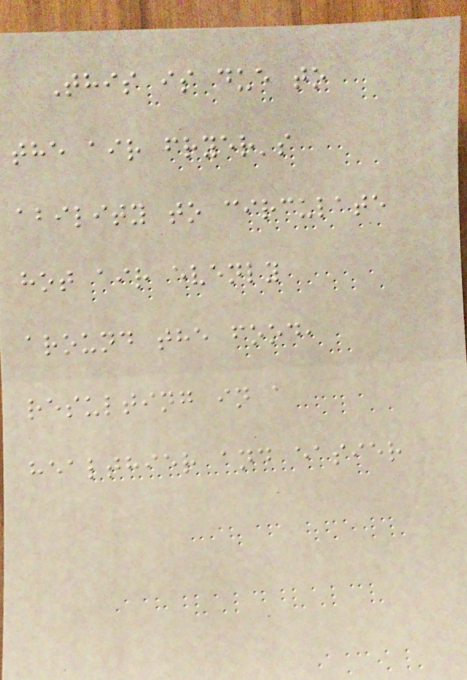This is due to
the air fryer's
ability to circulate
hot air evenly
around the food,
resulting in a
healthier and easier
